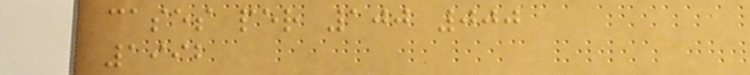cases per 100 000
1992
